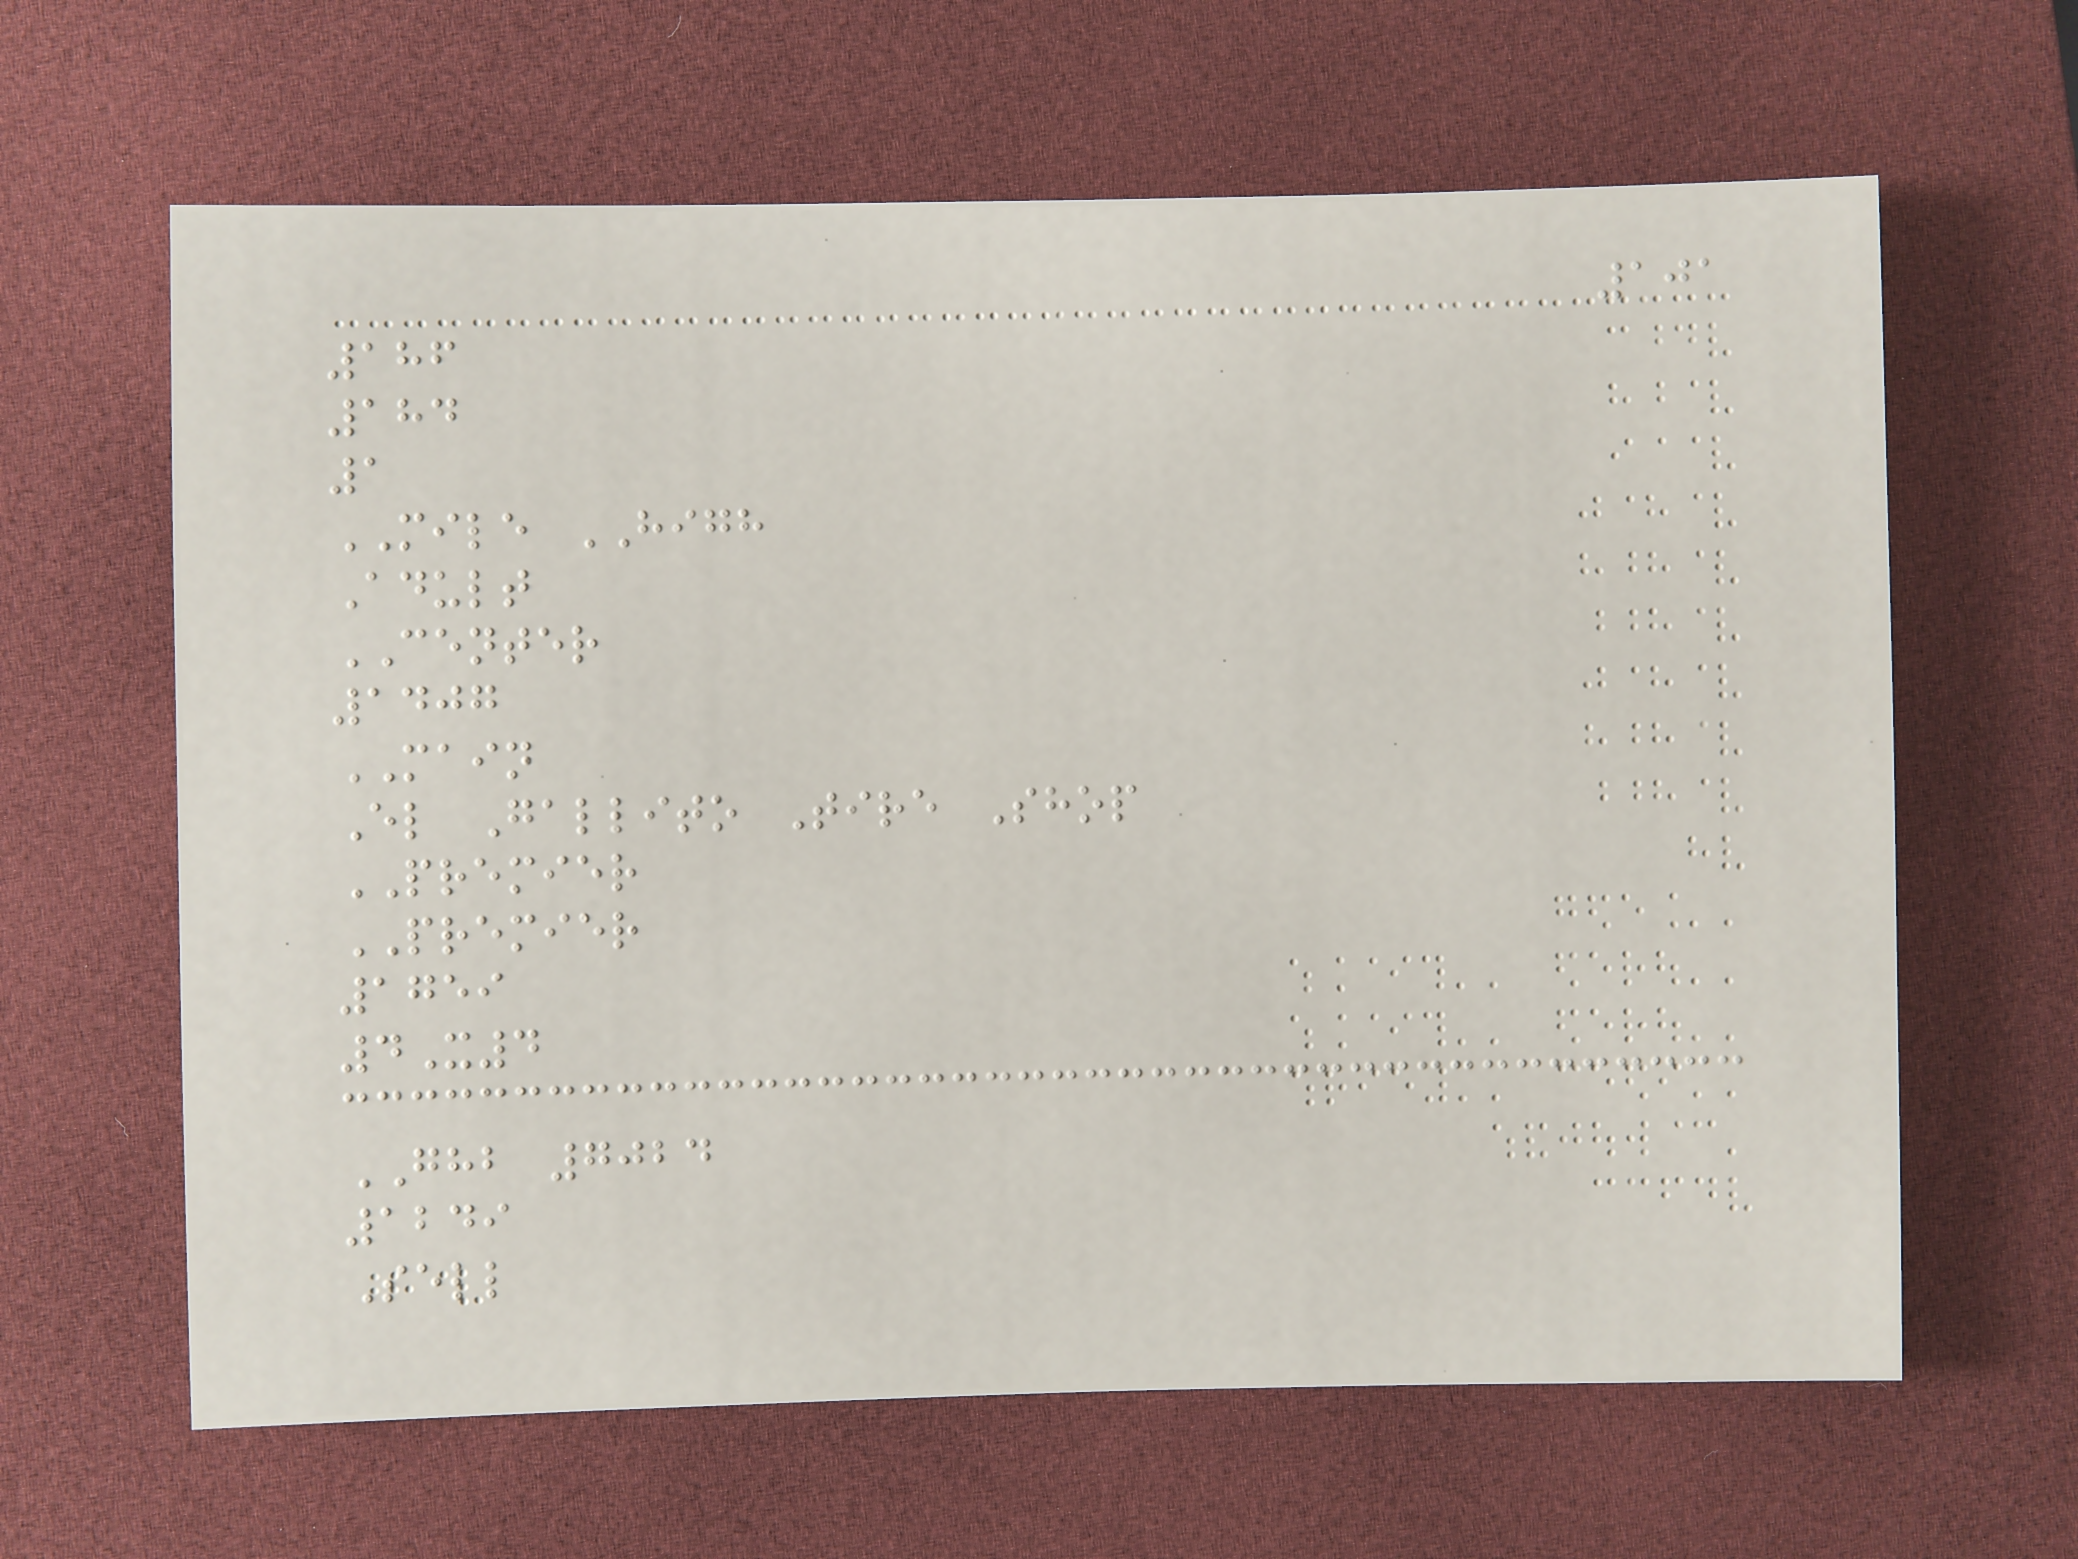101
186
184
1
MILE HIGH
Adult
CENTER
1407
MAIN
El Gallito Tire Shop
PREMIER
PREMIER
1759
4X4
GHB 7024
1249
Sell
